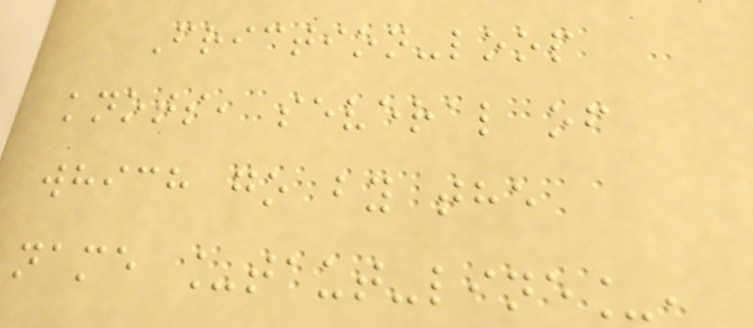Friction-loop
knots, several of
which go by the
name _taut-line_,
